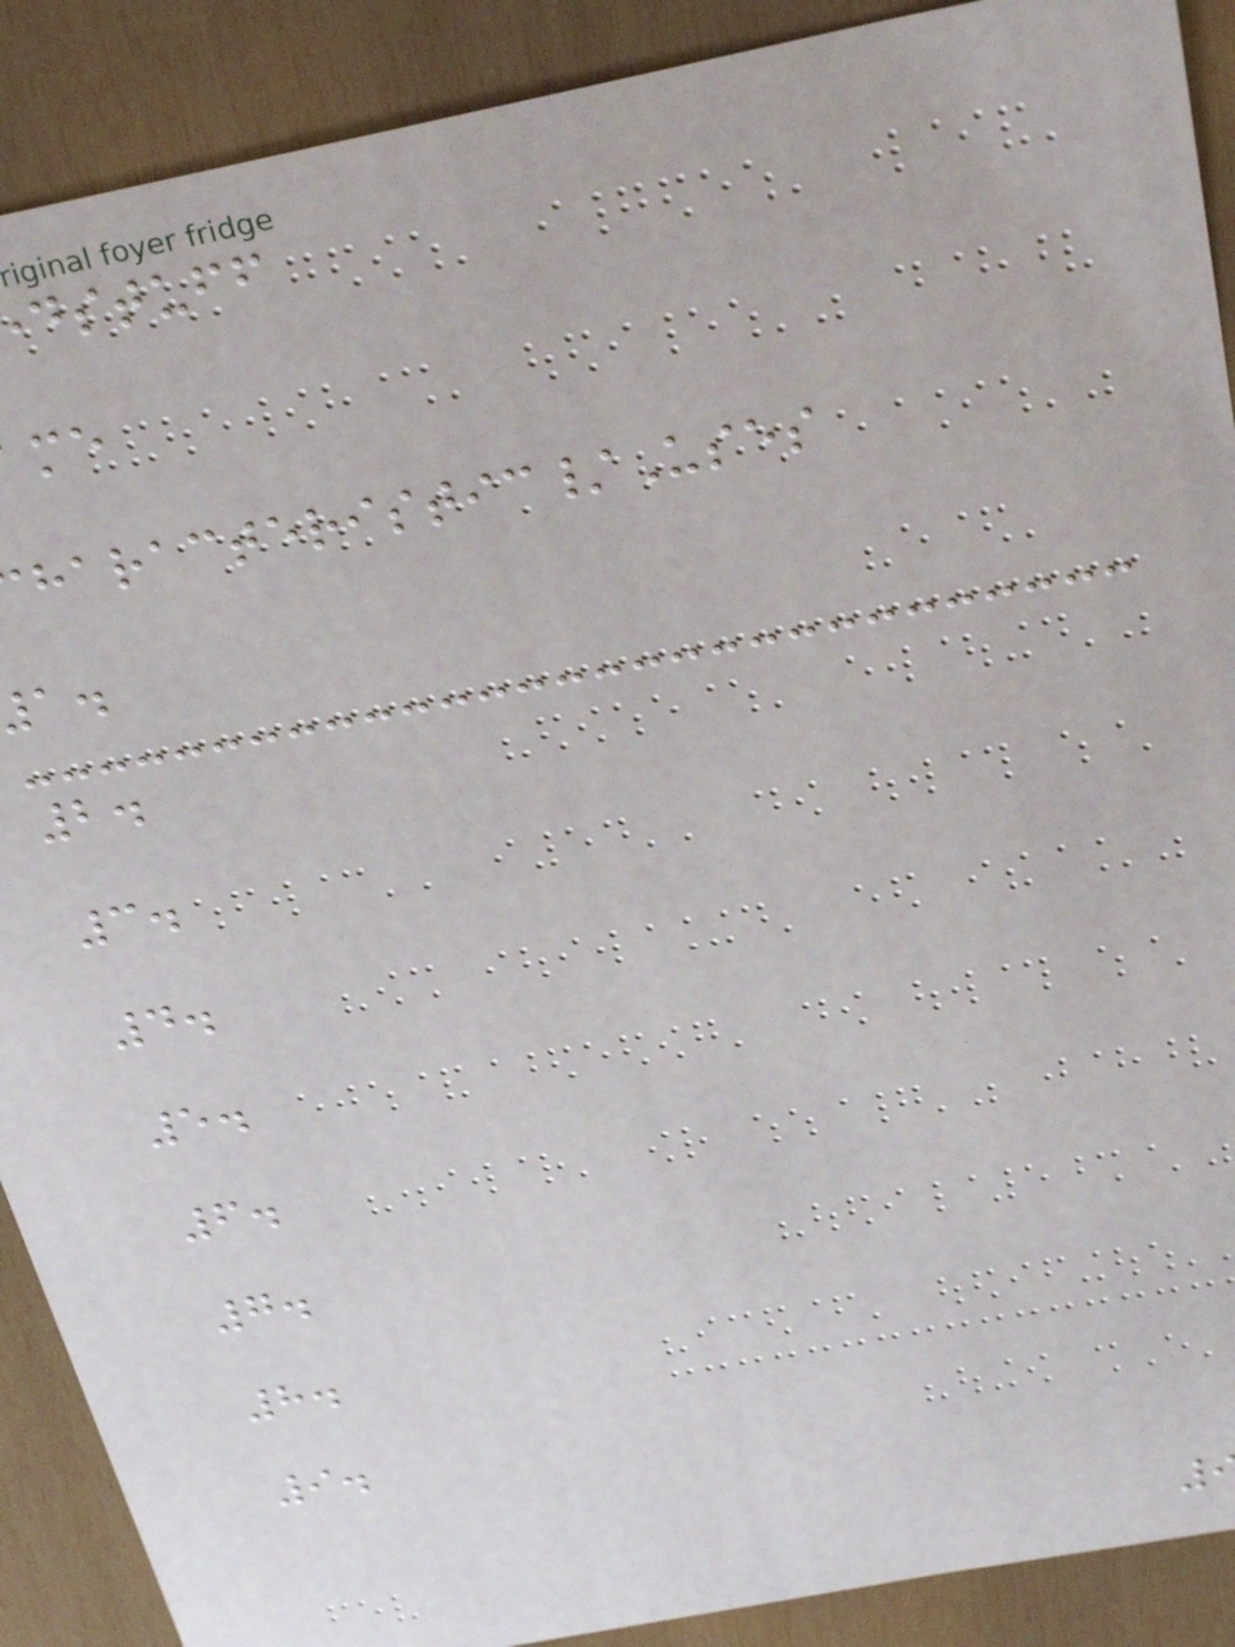dstuff
haracteristic/Uses
2.
3.
4.
5.
6.
7.
8.
9.
